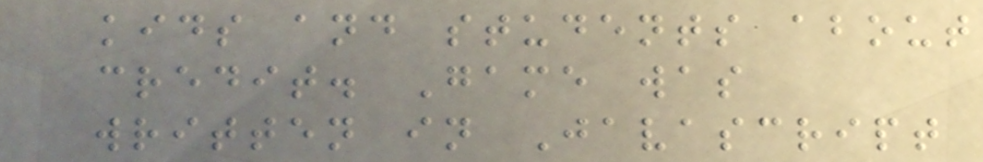kids and students about
credit. Game was
written in Javascript
